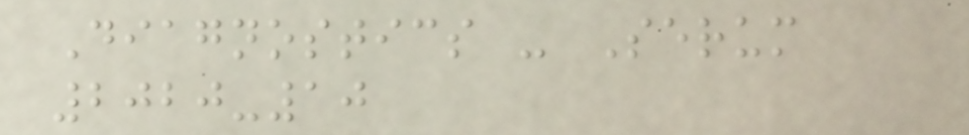Diagnostics - Serum
2020-10
